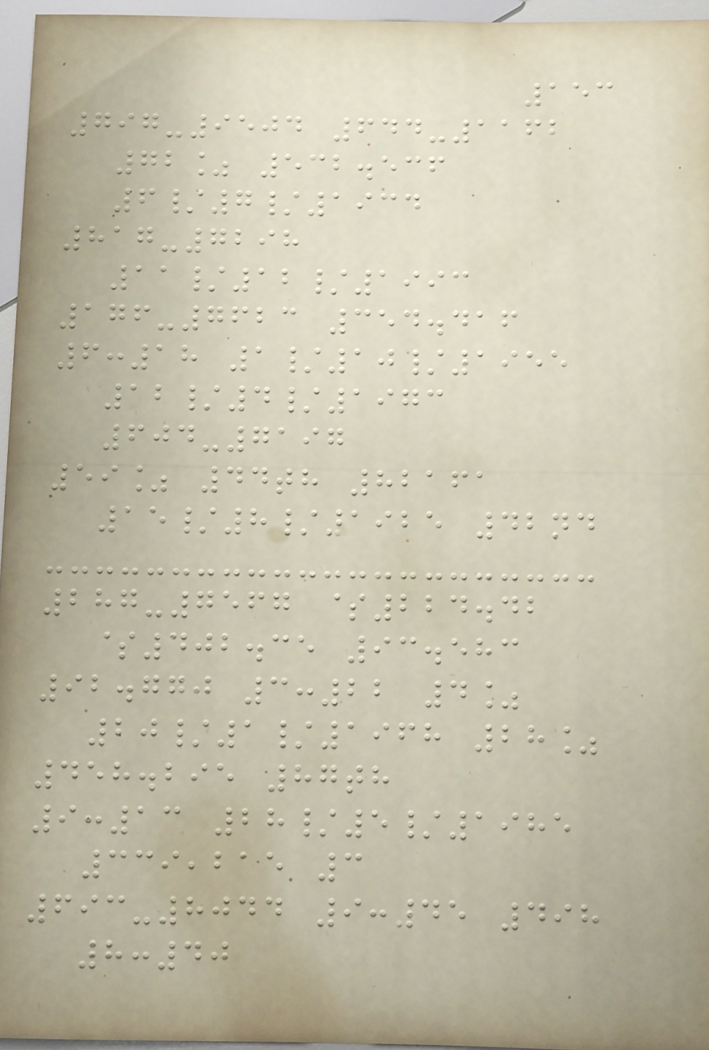153
797-9504 644-1162
72% 532.536
6/7/1934
817-7298
11/12/1993
176-7623 354.416
6:18 1/10/1955
12/4/1973
604-7197
59% 44th 82161
15/8/1925 42nd
287-7567 $224.42
$402.35 93.583
92.770 3:22 4%
20/1/1968 28%
458.295 87th
9:13 28/5/1985
339,215 3
693-8044 9:45 498
8:40
